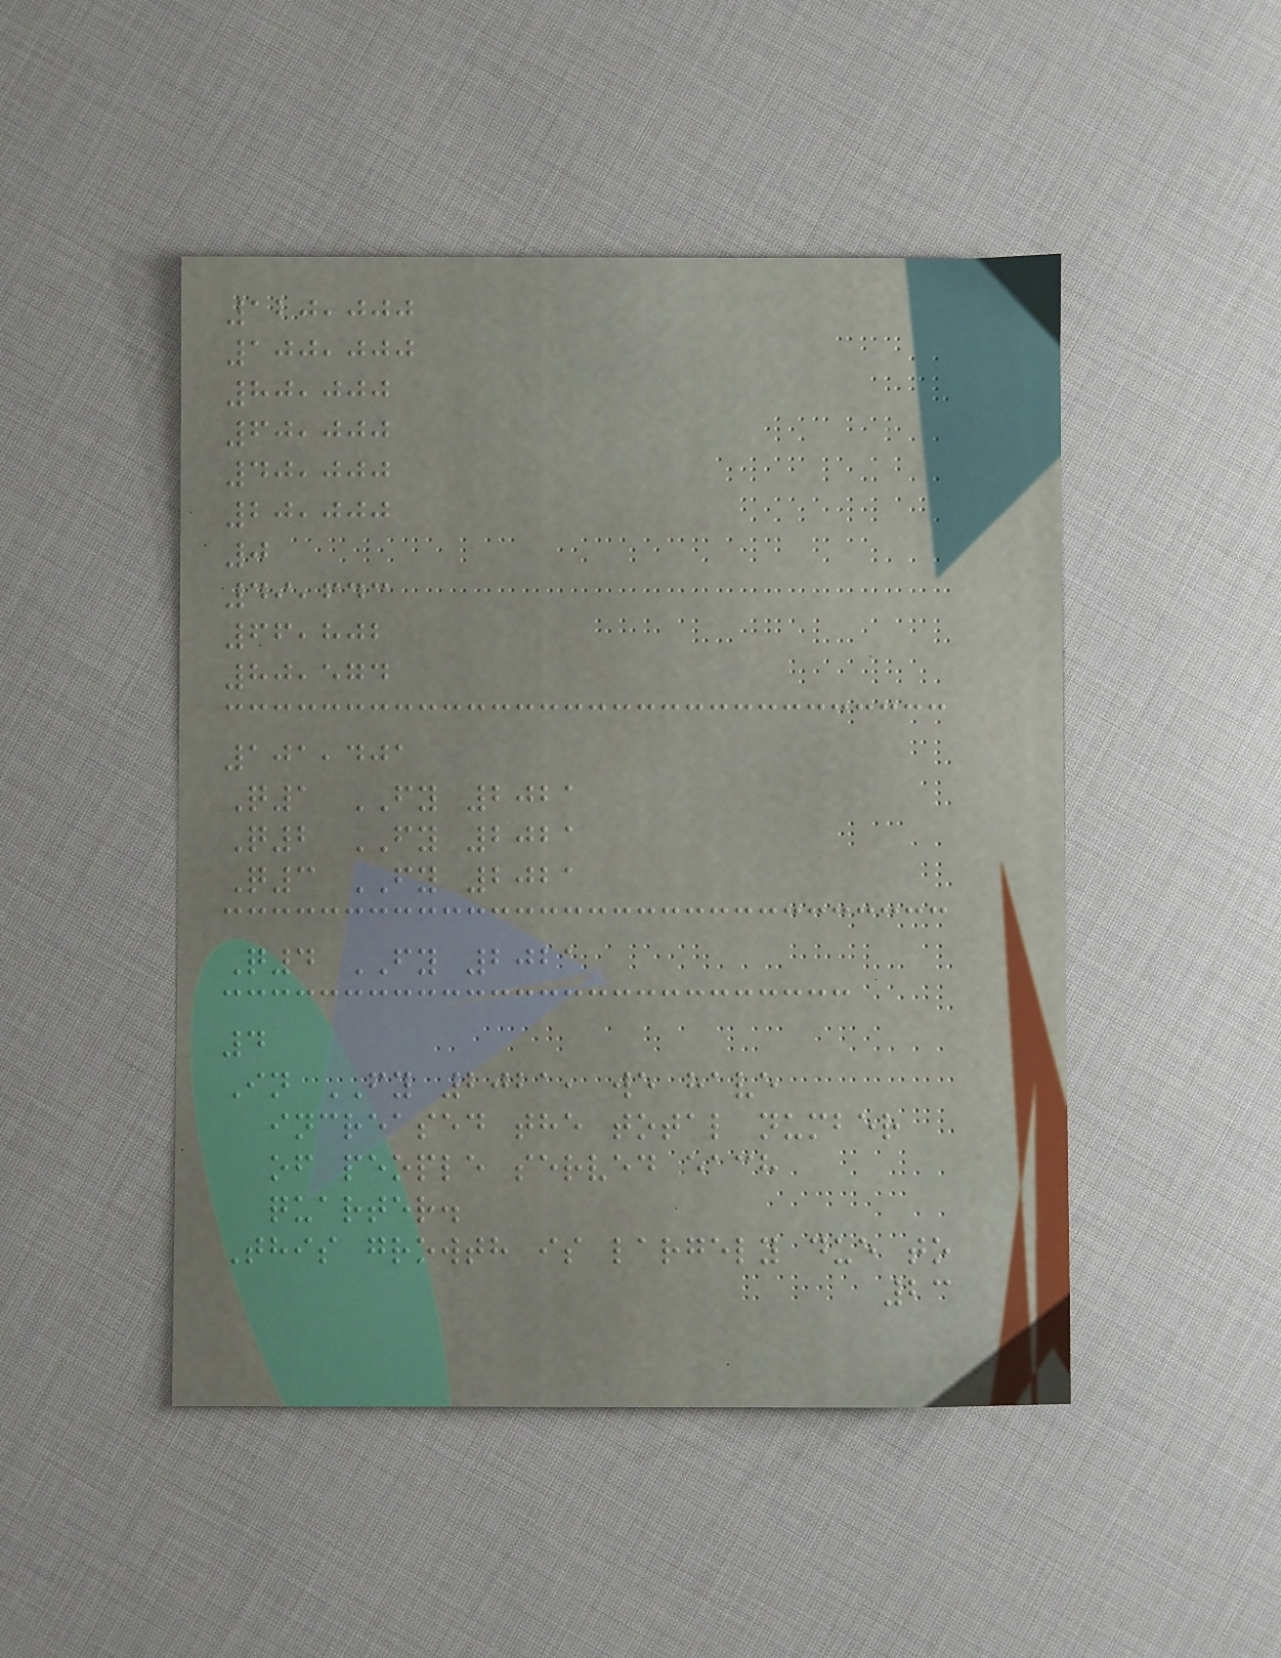120,000
100,000
80,000
60,000
40,000
20,000
0
49,643
66,802
80,574
101,401
Q1 FY 2021
Q2 FY 2021
Q3 FY 2021
Q4 FY 2021
4
In FY 2021, we have
increased the total number
of people served each
quarter.
This growth is largely due to
23
